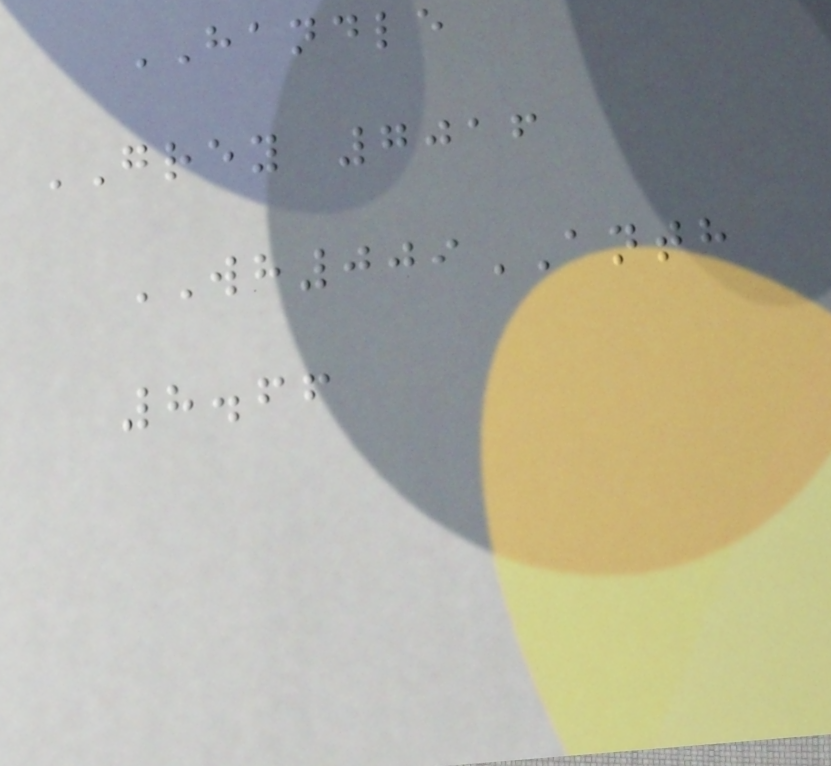HANDLE
GREY 7016
WH009ANTH
8.66
